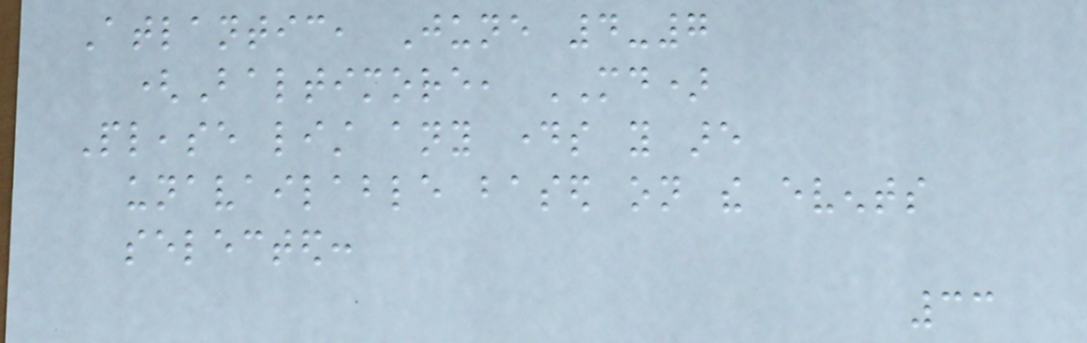Atlantic, June 4-7
(Baltimore, MD)
Please list any days you are
unavailable based on the events
selected:
33
